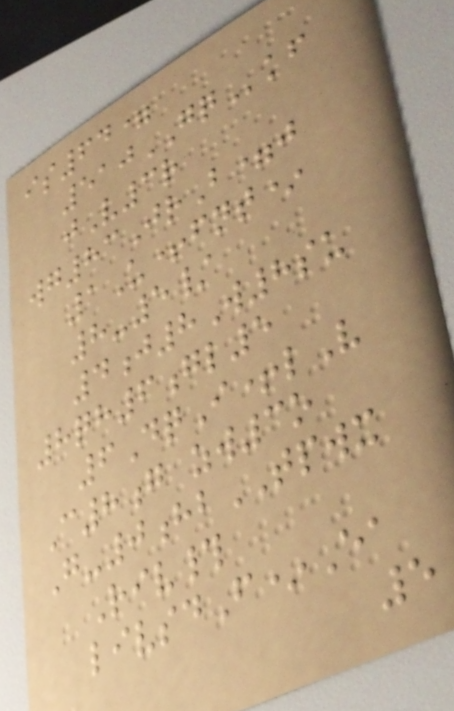is64=
510GQkf
jV3r
wg83JrB=j
1U+fnt*
8-5/
4j8W8su
8qh6gl5
6DqI+lV
C8g zw3o
G-0hbTPWX
Riv#
livsdF*Ea
5
